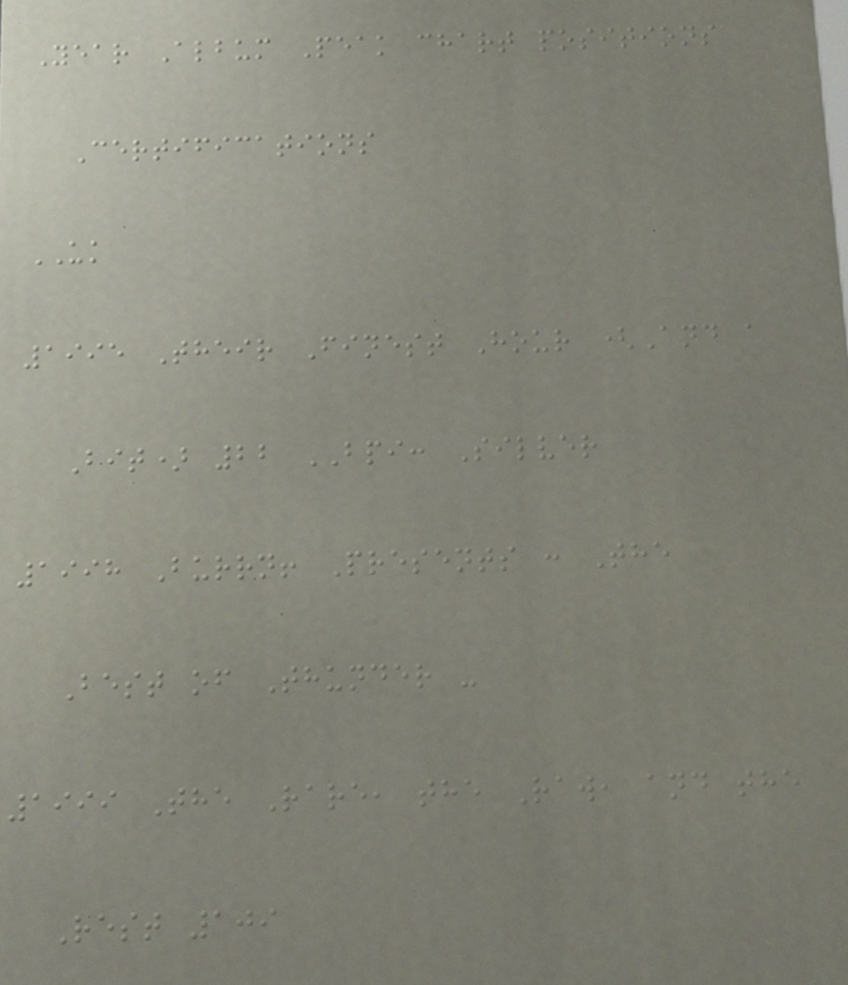Year Album Peak chart positions
Certifications
UK
1995 Their Finest Hour (And a
Bit) 22 BPI: Silver
1998 Burrn! Presents : The
Best of Thunder -
1999 The Rare, the Raw, and the
Rest 109
